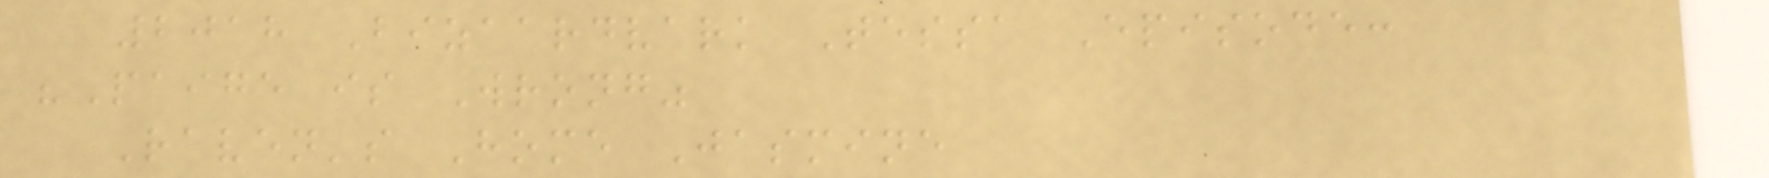2018 Bizaardvark Tessa Episode:
"Paige is Wrong"
Raven's Home Jasmine
